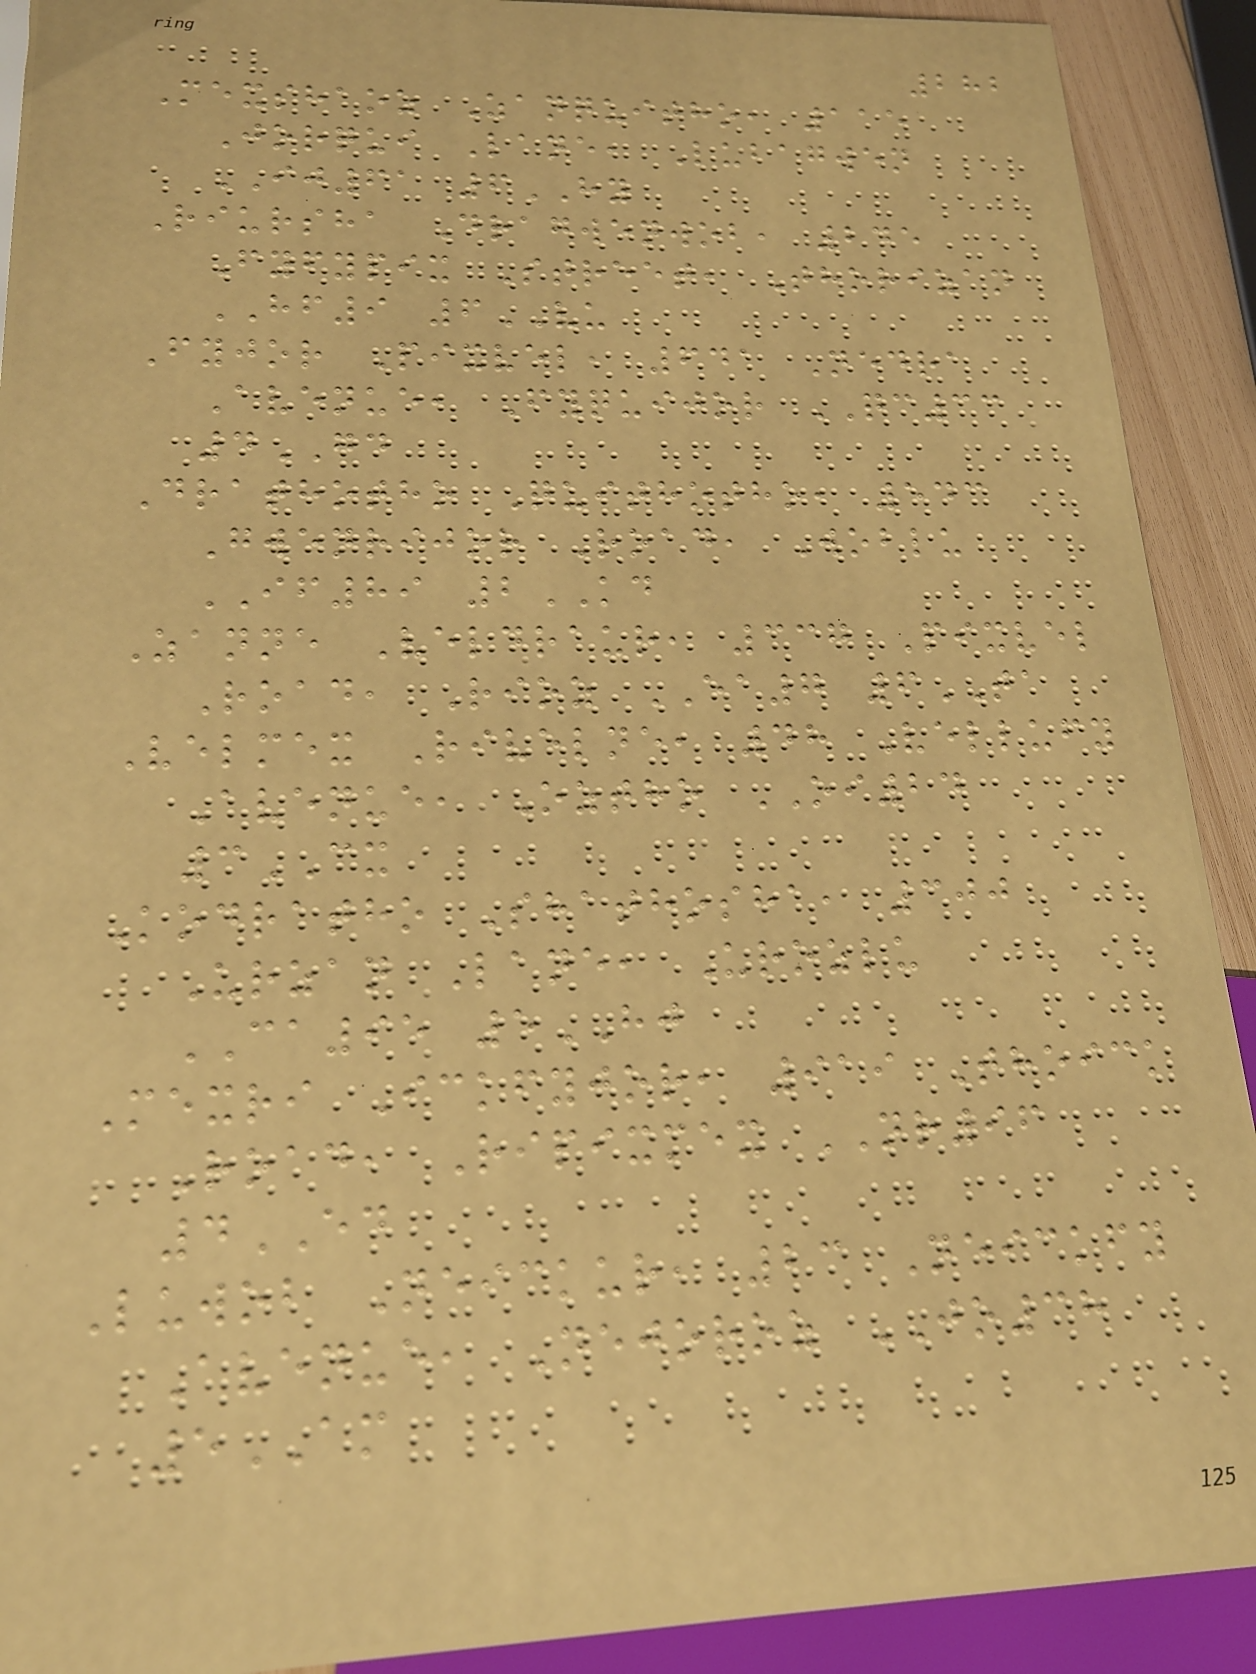282
Mexshaoz Zanquitho, 115
Jorqui Lane, Lubagwen
IJ61 6HY
Riursha Dragwenwob, 245
Fyfypix Street, Thorizan
HF9 6VU
Fyjor Pixvel, 641 Nedra
Avenue, Fyquijor QC33
4GD
Drathotho Quithotho, 543
Gwenrijor Road, Woblu
IF89 2KD
Zanne Veldraur, 337 Pixvel
Road, Rioz EA7 6TA
Velmex Rivelne, 48 Vellufy
Avenue, Oztho OI24
3CX
Kodratho Shathosha, 300
Urzan Lane, Urozlu
CA95 5HJ
Mexri Ickfyjor, 919 Thoick
Road, Ripixmex NR96
4ED
Luwob Neickur, 23 Neickfy
Avenue, Nejoroz JO38
5AM
